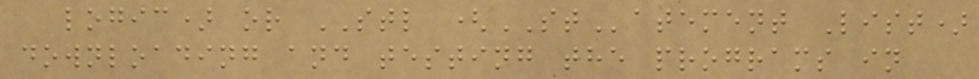logic) or STL (STatement List)
downloading and testing the programs in
